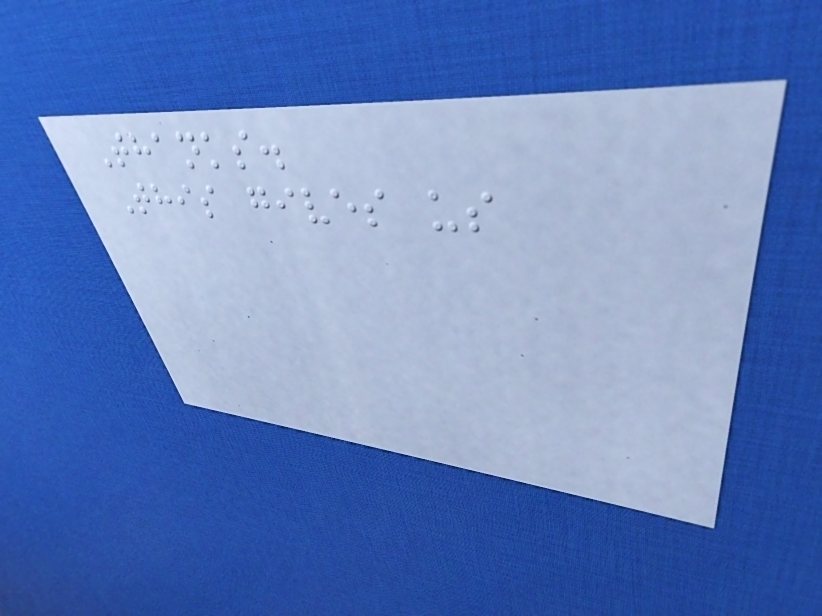Thanks.
This gives us
